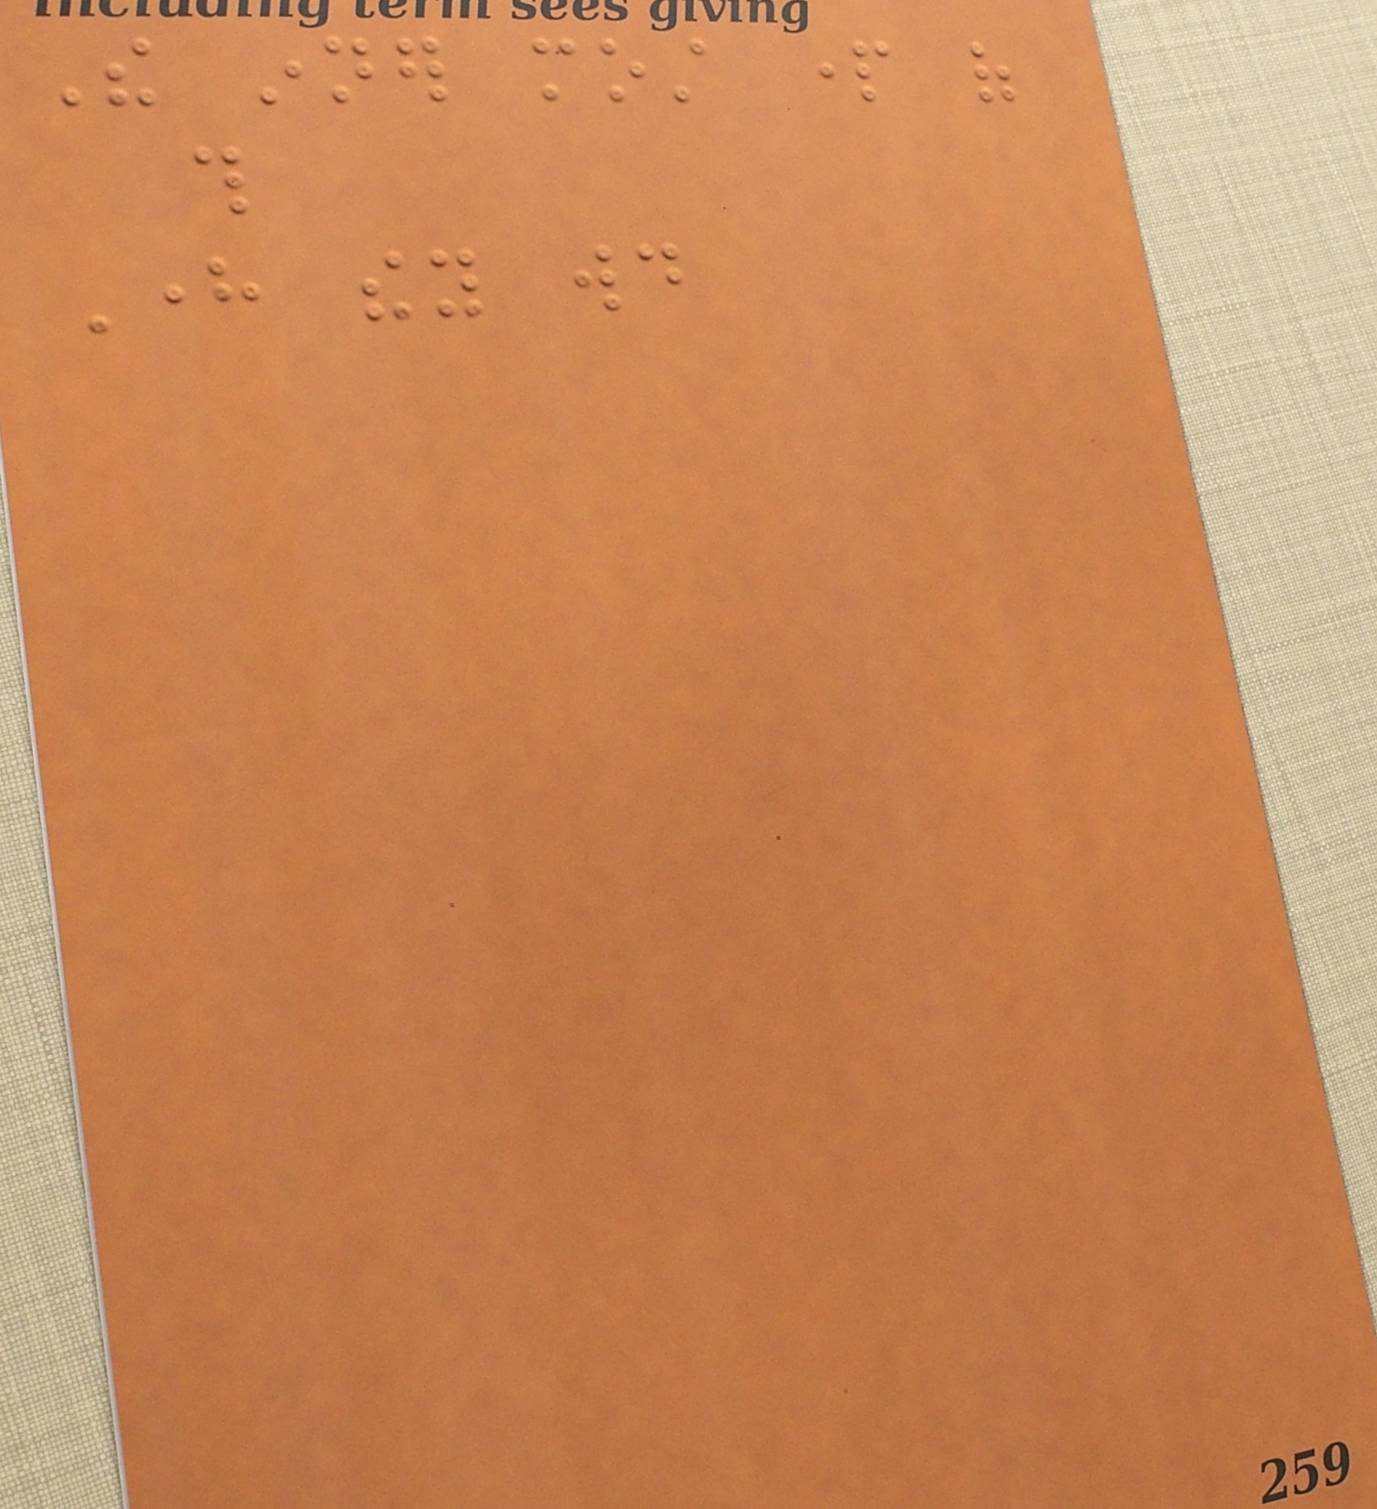The inner most part of
this
Here they would
